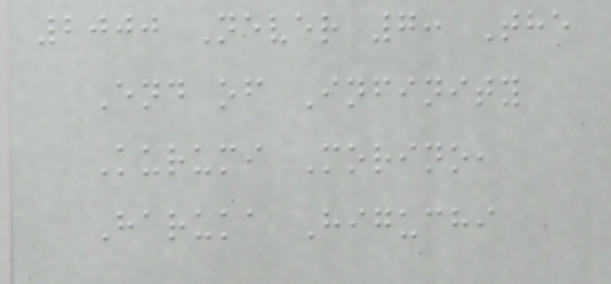2000 Never 7: The
End of Infinity
Kurumi Morino,
Haruka Higuchi
